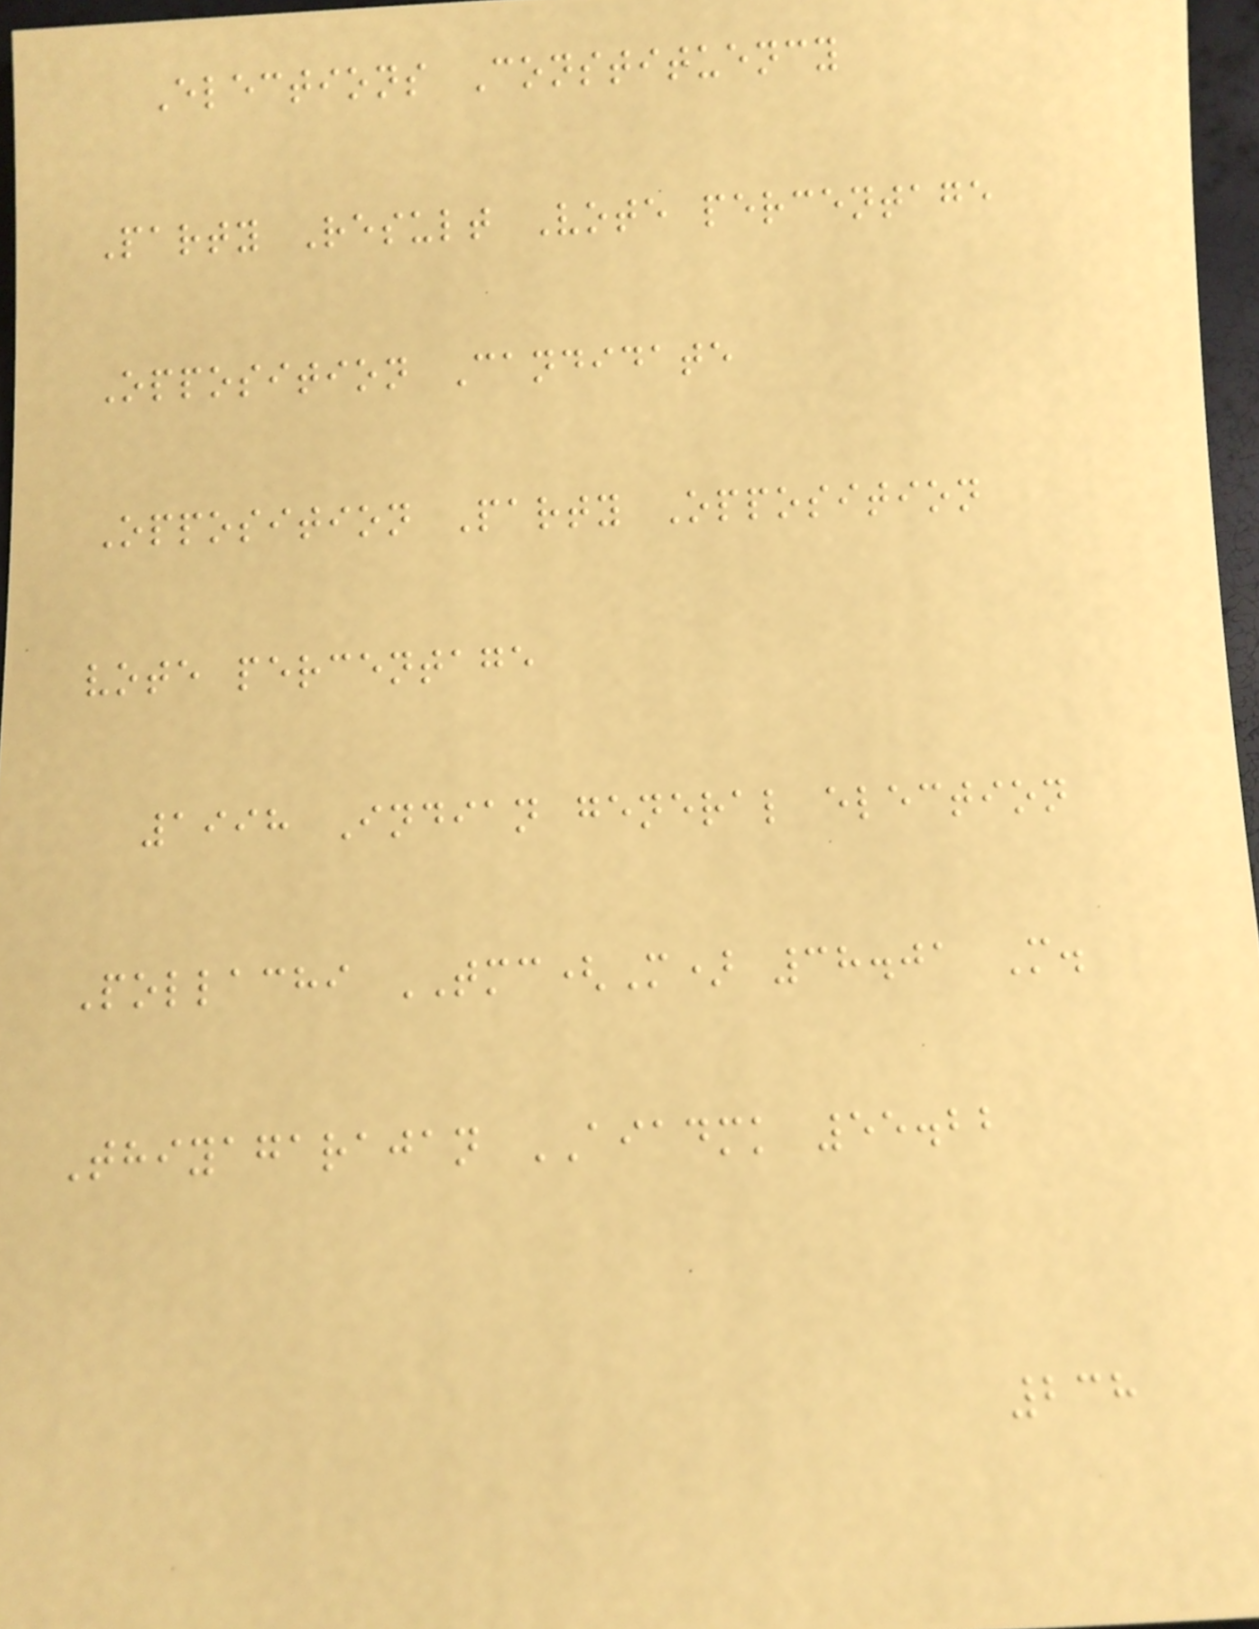Elections Constituency
Party Result Vote percentage
Opposition Candidate
Opposition Party Opposition
vote percentage
1998 Indian general election
Pollachi TMC(M) 38.01 M.
Thiyagarajan AIADMK 55.22
238
